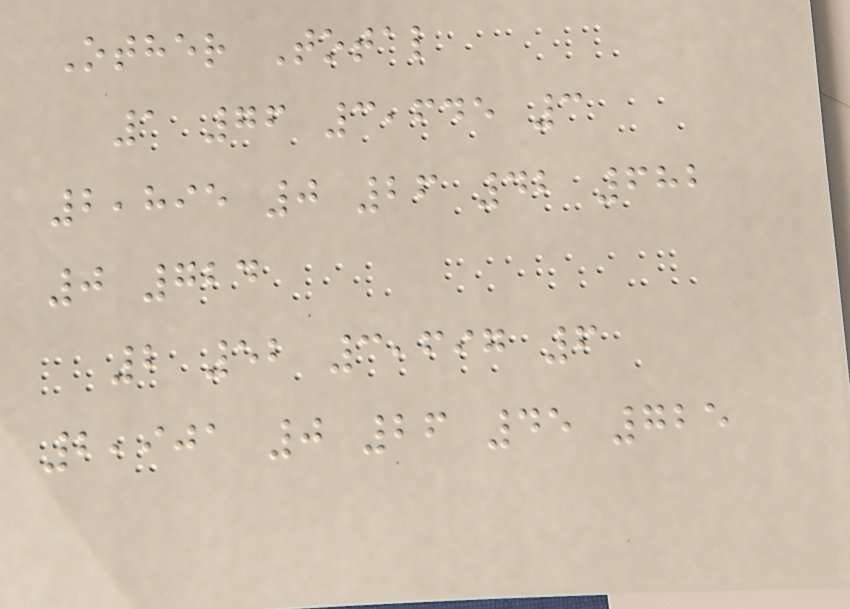Other Total
1 76 3,645 3
2,895 0 26 42 682
0 724
2 52 3,697 6
2,901 0 26 45 725
